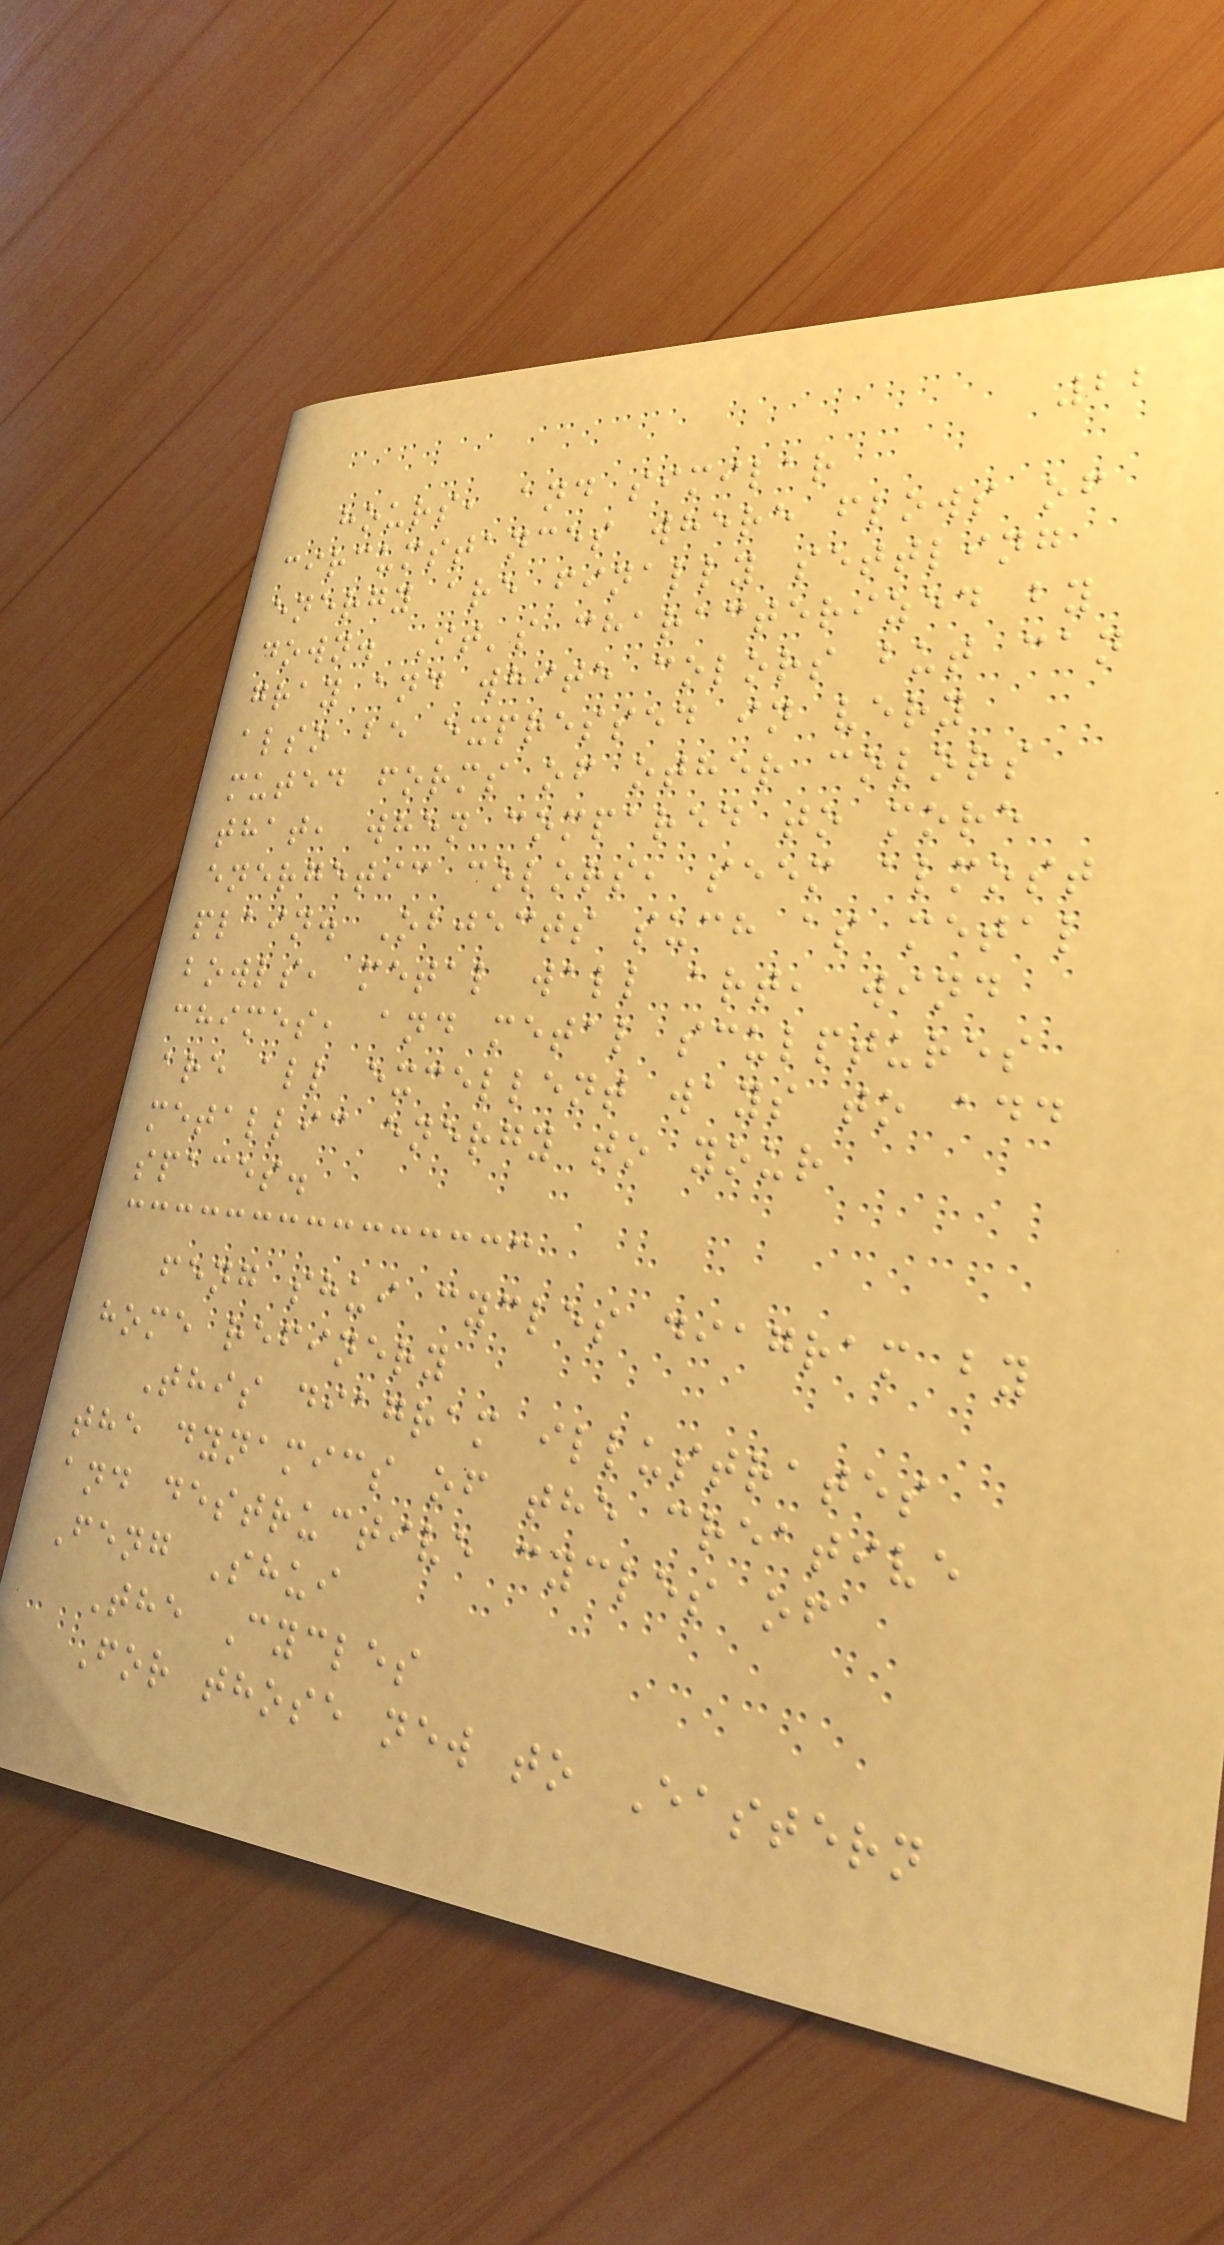22
hours, and similar
circumstances where flows of
energy are finally settling
down. It's characterized by
gray and white colors but can
also be expressed in very
muted forms of other colors
that, when compared to more
energetic colors, seem almost
plain. Objects such as metal
bowls, metal wall art, wind
chimes, and metal sculptures
are all excellent ways to add
metallic energy to your
spaces.
feng shui cycles diagram by
home refinery
This diagram illustrates
the dynamics of the creative
and destructive cycles of
Feng Shui
The Cycles
For those new to Eastern
